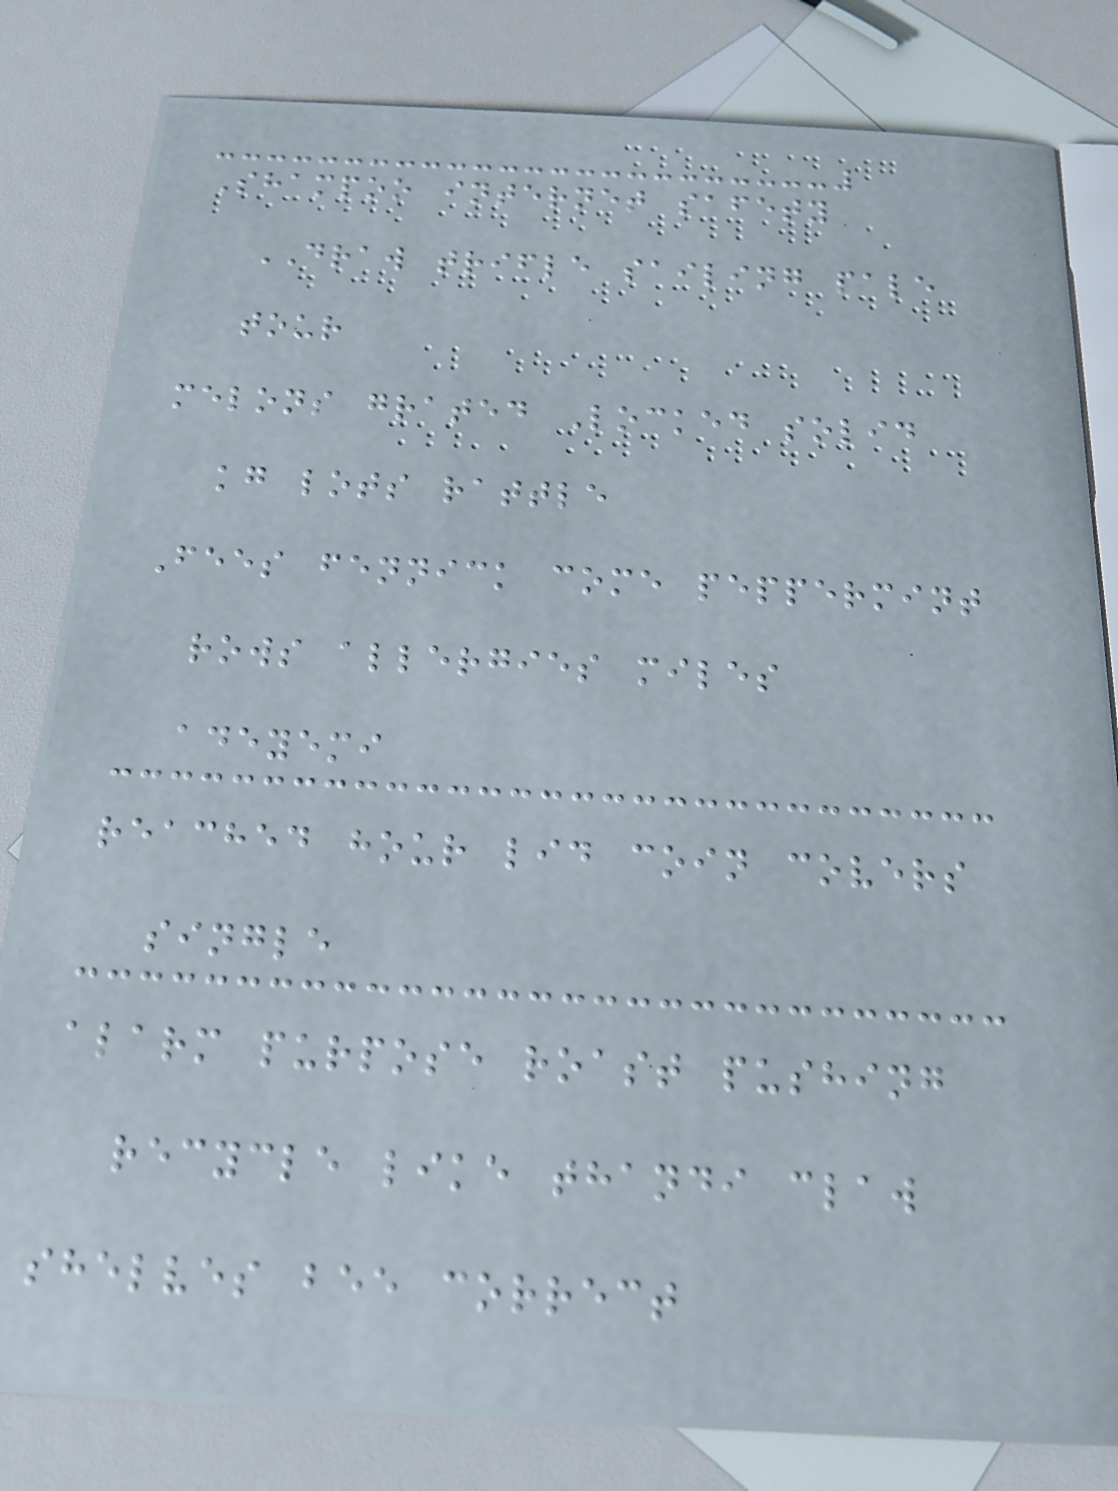Shampoo internet safety
DRAW trifle sailing pale
tour
melons grated Locked solid
kg lots rattle
Fees fennick come peppermint
rows allergies miles
adeyemi
reached hour lid coin covers
single
alarm purpose roast pushing
recycle like thandi claw
shelves bee correct
